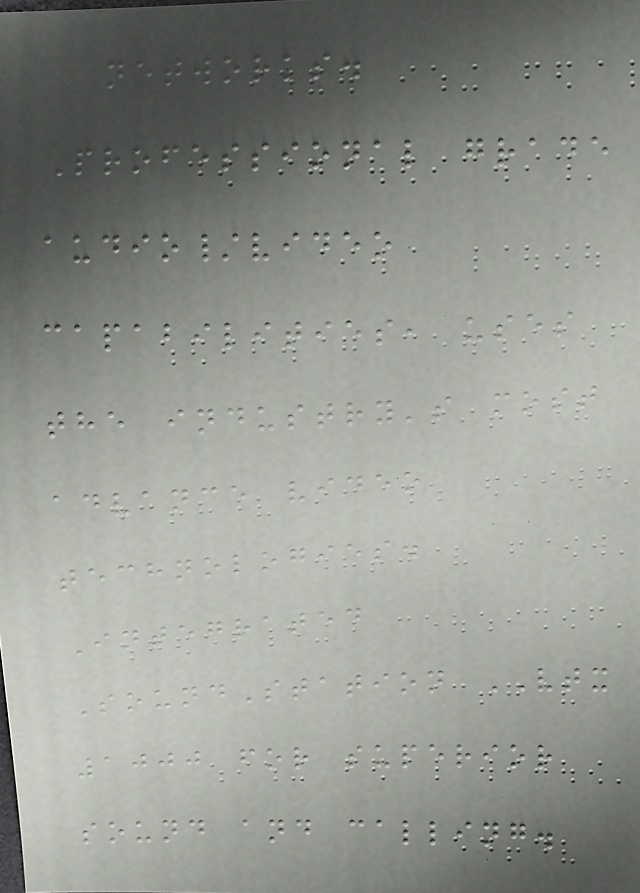networks.
Professional grade
audio/video
capabilities, uses
the industry's most
advance video
technologies.
Integrated
SoundStation VTX
1000 for superior
sound and calling.
